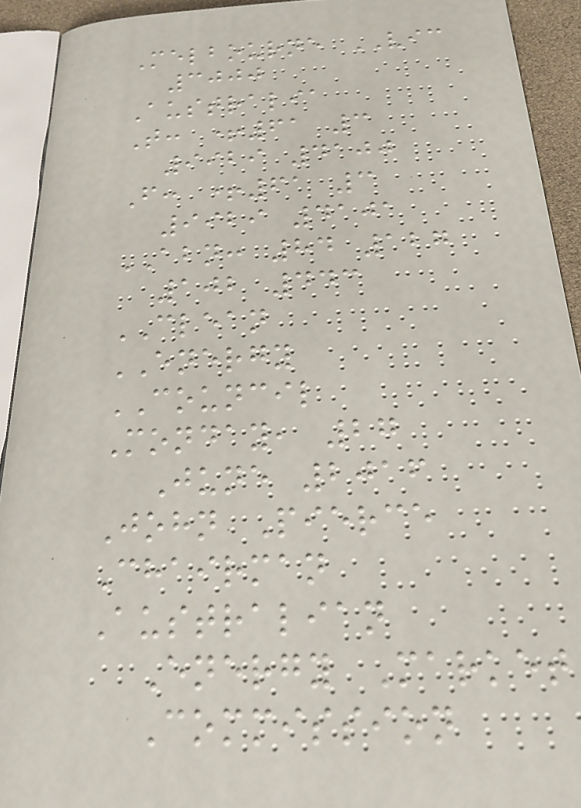Melbourne VIC
3000
Australia
T: +61 3
9929 4100
F: +61 3
9929 4101
ABN: 84 127
102 443
CLEAN
ENERGY
COUNCIL
Monday, 27
June 2016
John Pierce
Chairman
Australian
Energy Market
Commission
